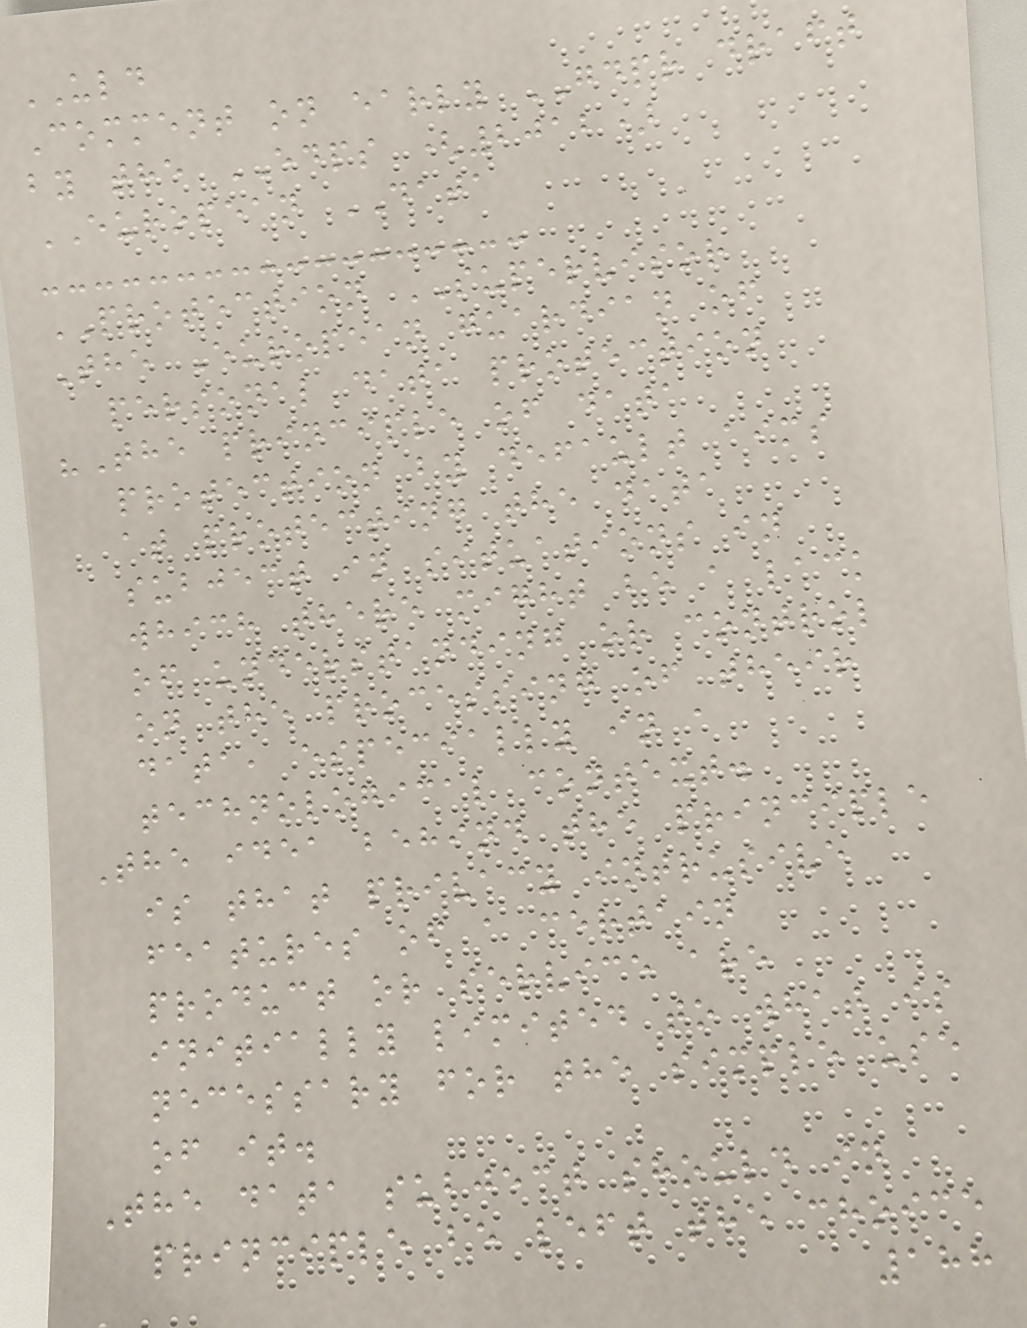ULD
Comment on early GDPR draft
by the EDPS (2012)
EUROPEAN DATA
PROTECTION SUPERVISOR
The European guardian of
personal data protection
"The principle of data
protection by default aims
at protecting the data
subject in situations in
which there might be a lack
of understanding or control
on the processing of their
data, especially in a
technological context.
The idea behind the principle
is that privacy intrusive
features of a certain
product or service are
initially limited to what is
necessary for the simple use
of it.
The data subject should in
principle be left the choice
188
